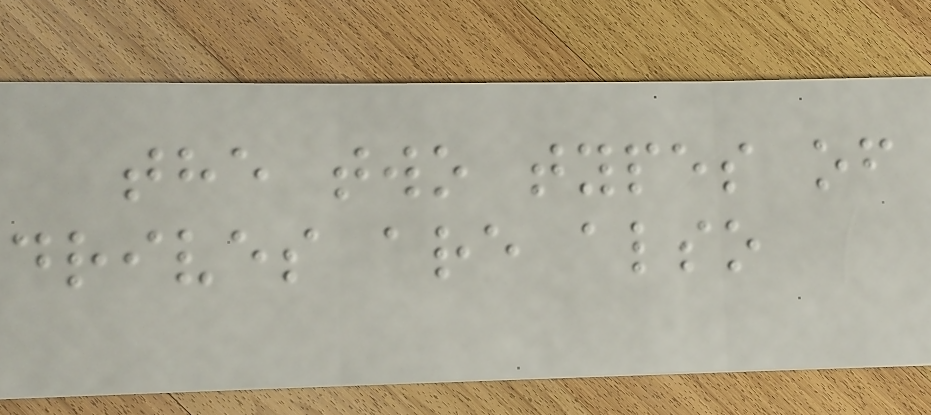the two types of
drives are also
